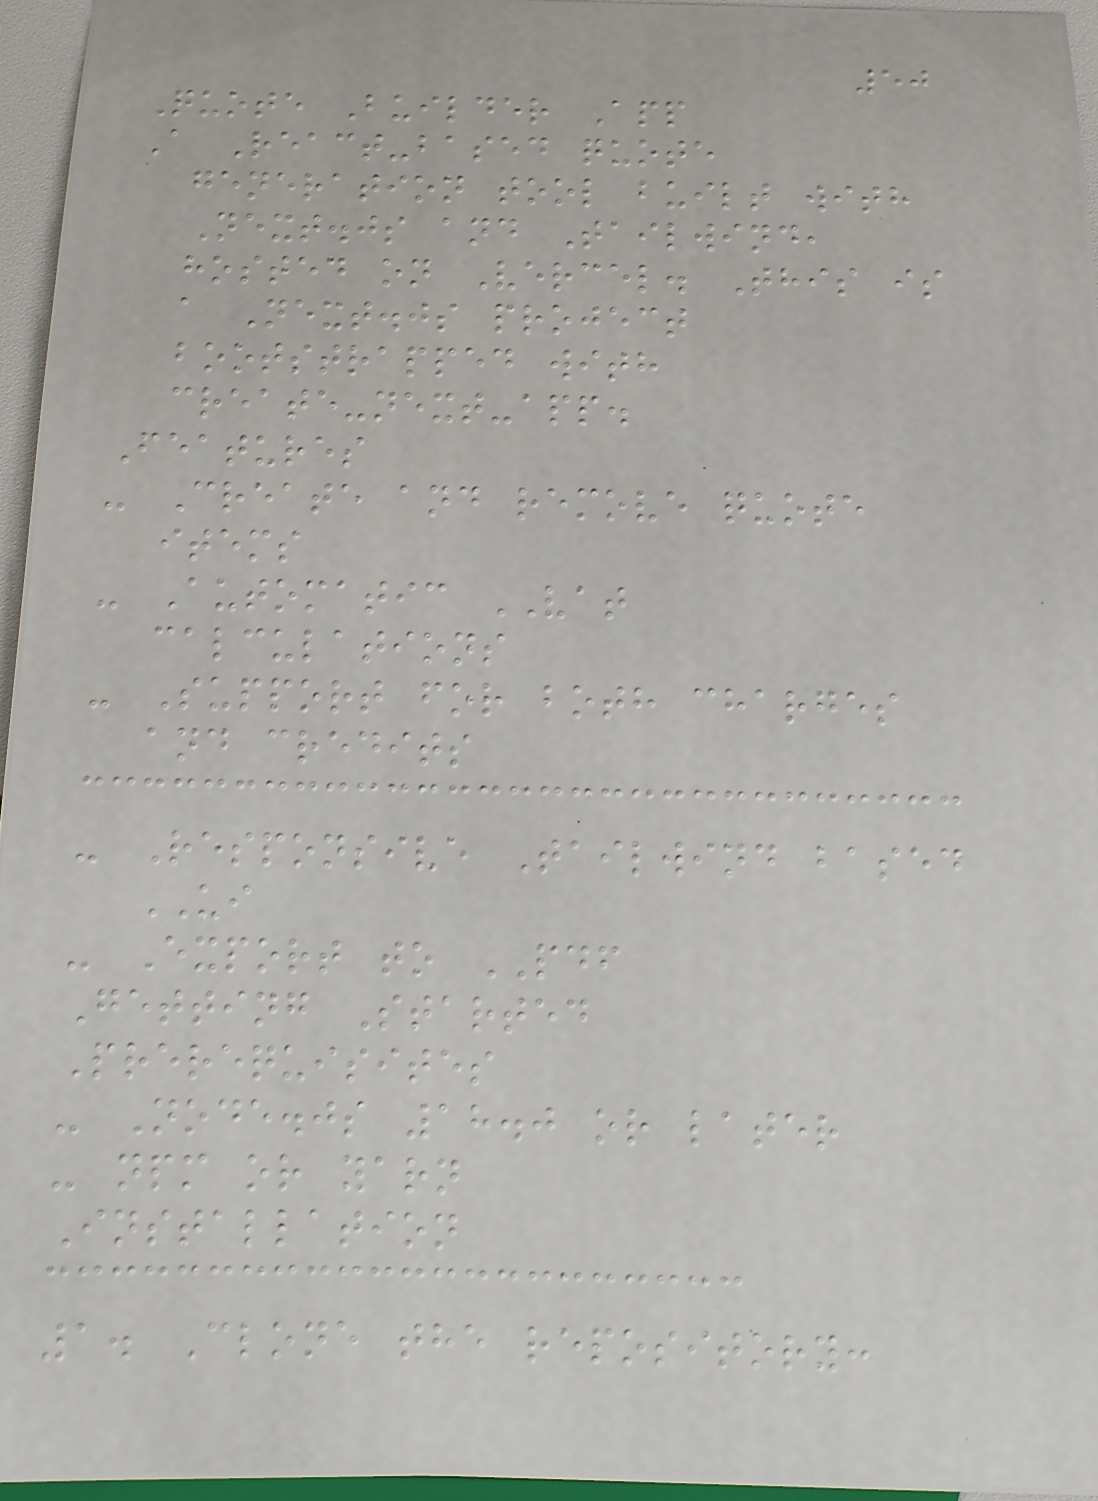50
Quote Builder App
A React-based quote
generation tool built with
Next.js and Tailwind,
hosted on Vercel. This is
a Next.js project
bootstrapped with
create-next-app.
Features
- Create and remove quote
items
- Automatic VAT
calculations
- Support for both charges
and credits
- Responsive Tailwind based
UI
- Export to PDF
Getting Started
Prerequisites
- Node.js 18.0 or later
- npm or yarn
Installation
1. Clone the repository:
